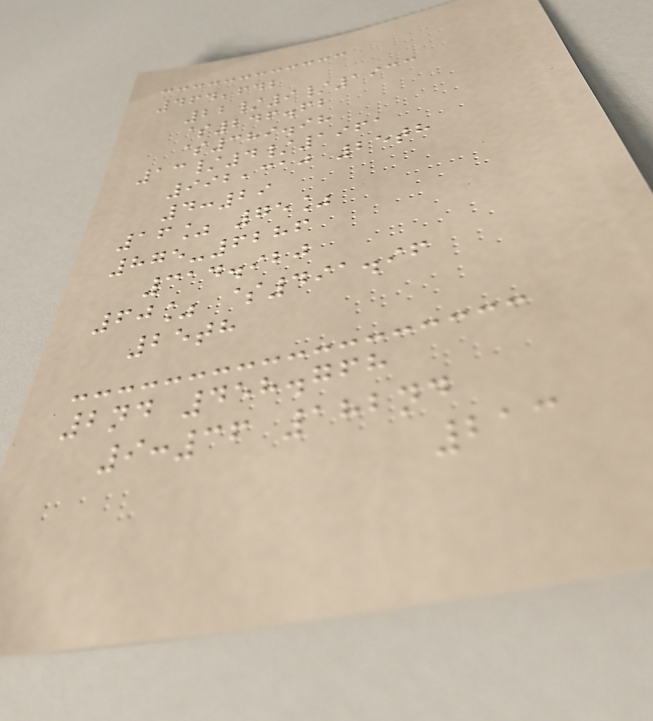464,642
22/9/1933
$246.62
$389.98
13/4/1961
992,310 25th
4:29
16% 75%
875-6286
314.920
60% $491.96
25th
2nd 458.768
9:36 182nd
213
